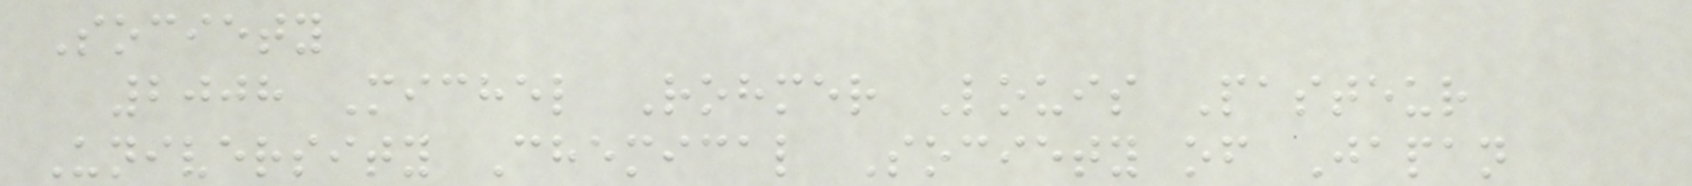Society
2008 Michel Rohmer Louis Pasteur
University Chemical Society of Japan
